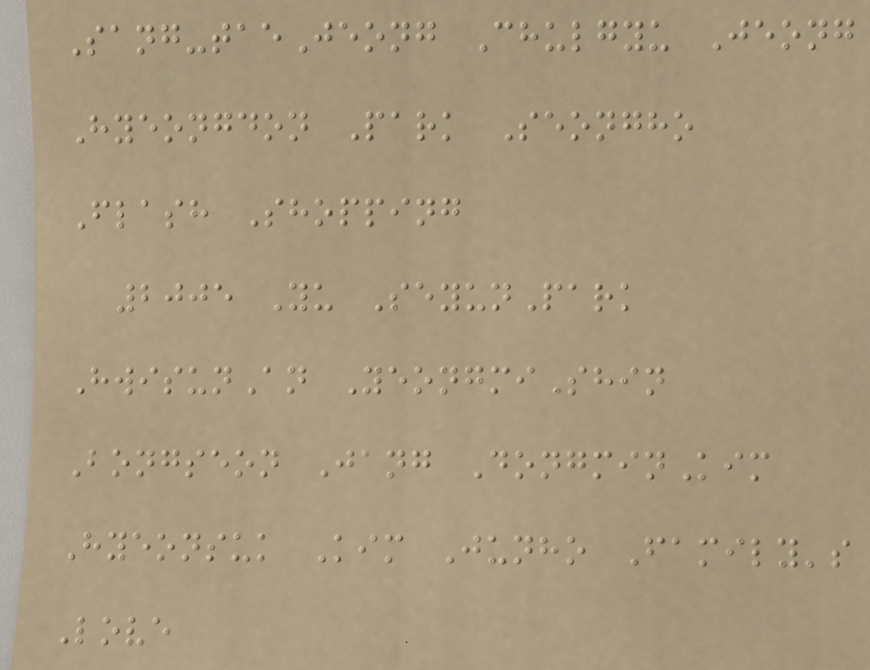Sang-taeJeong Chulgyu Jeong
Hyeongdon Park Seongho
Flash Shopping
2005 Yu SeyunPark
HwisunAn YeongmiShin
Bongseon Jang DongminKim
Hyeonsuk Kim Junho Family's
Love
